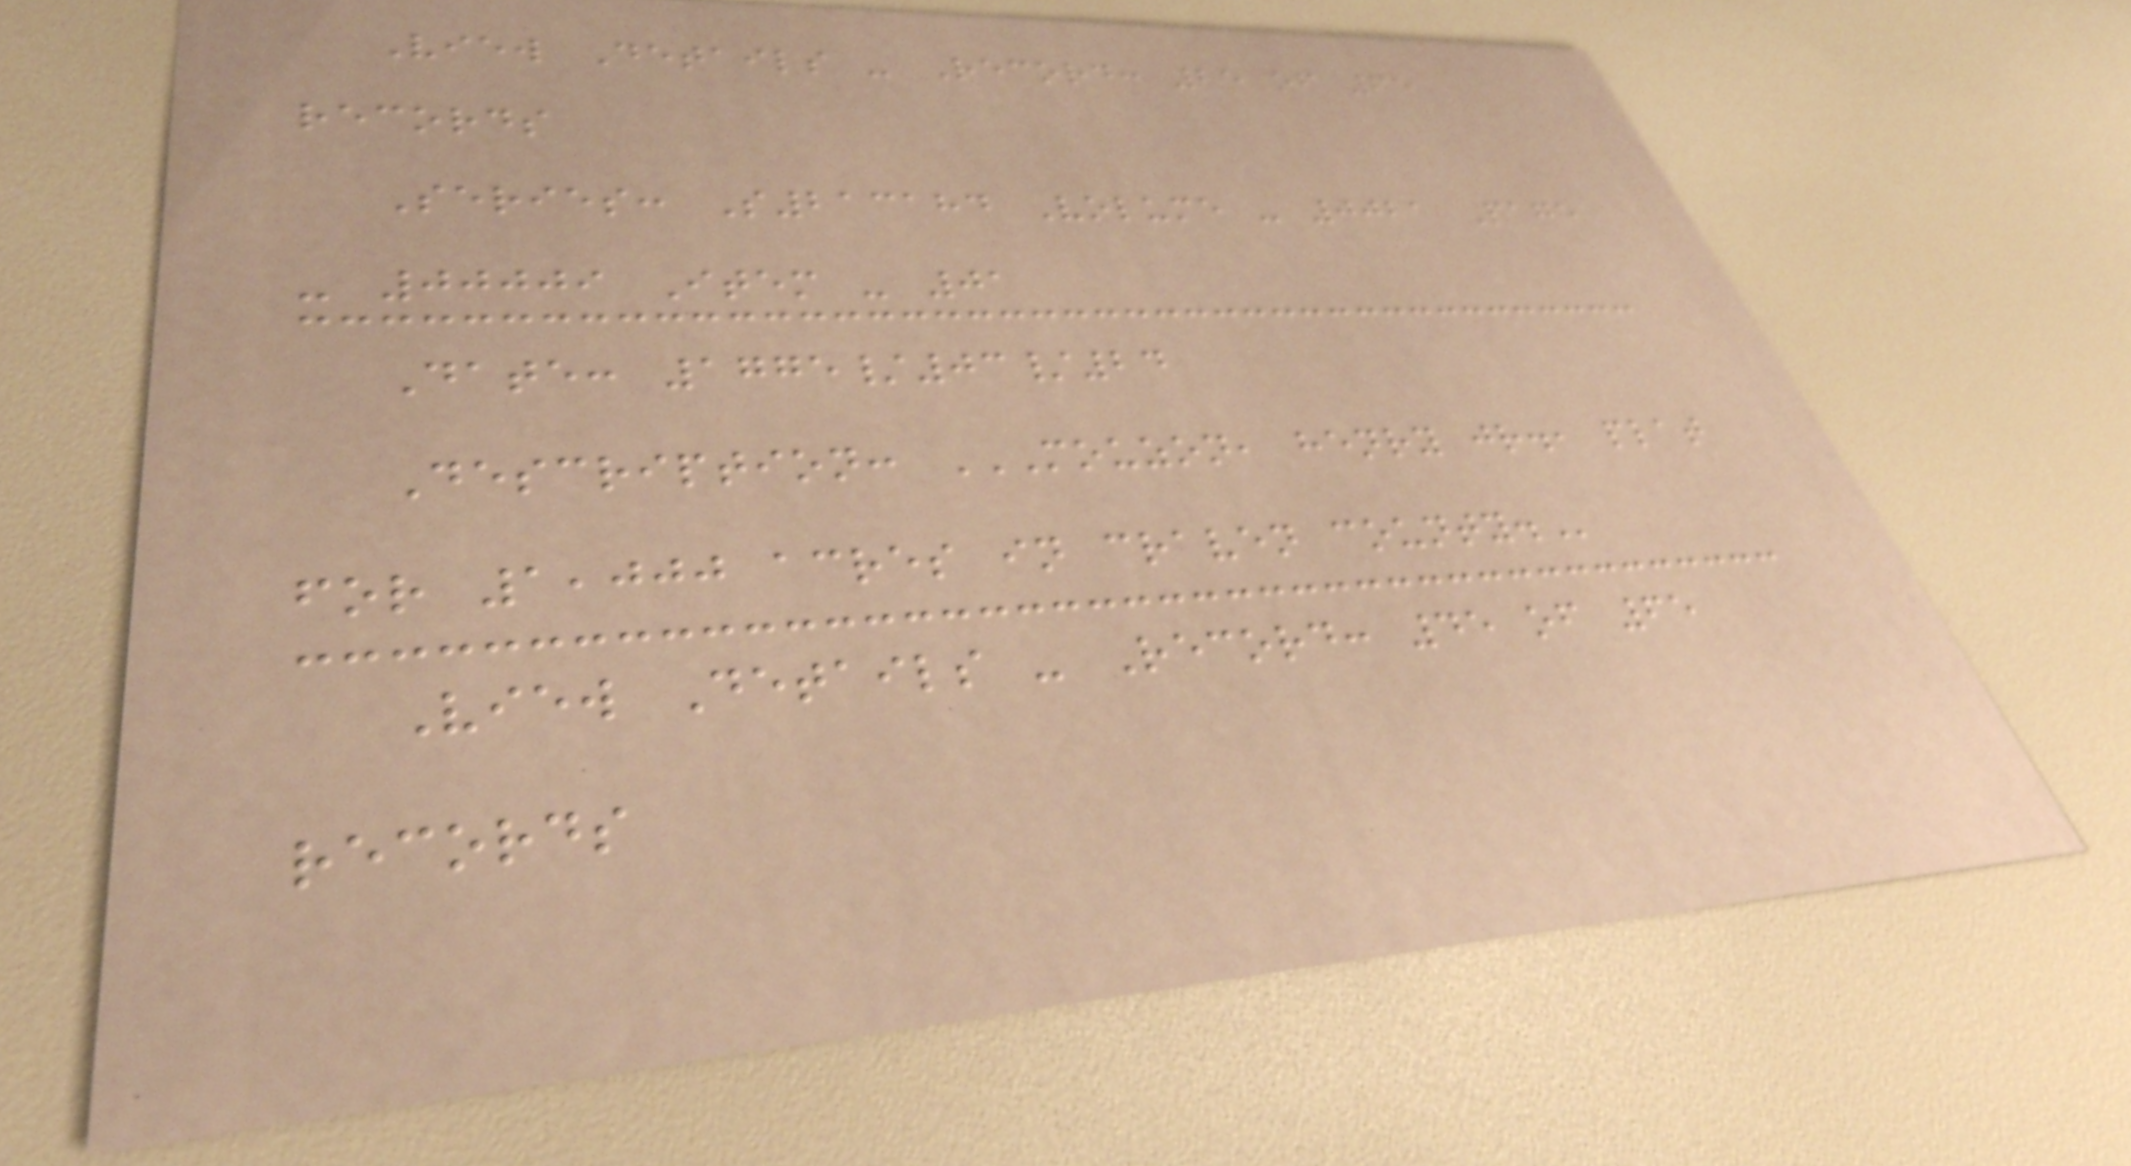View Details - Record: 25 of 65
records
Series: S213184 Volume - 0021 Page
- 00009 Item - 01
Date: 1775/03/24
Description: MOUZON, HENRY JR., PLAT
FOR 1,000 ACRES IN CRAVEN COUNTY.
View Details - Record: 45 of 65
records
